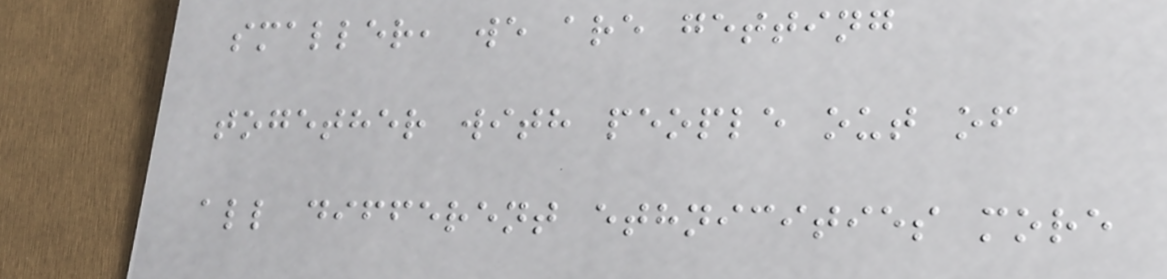smaller, we are getting
together with people out of
all different ethnicities more
